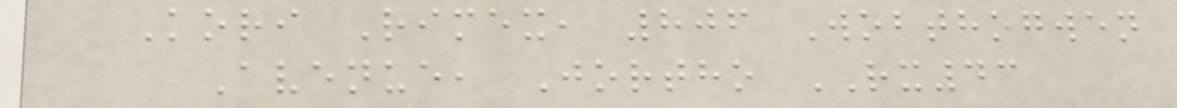Kori Rimex, 806 Wobthogwen
Avenue, Jortho RX43
